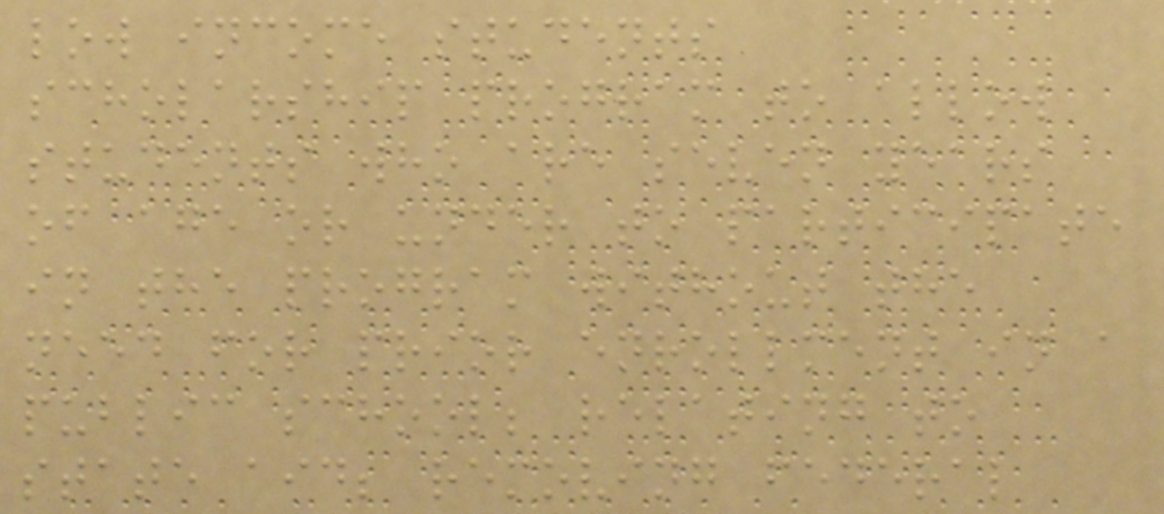low income students
scholarship program to allow
students who are seven years
of age or under to participate
in the program without the
need for prior enrollment in a
public school; relating to
state aid; removing federal
